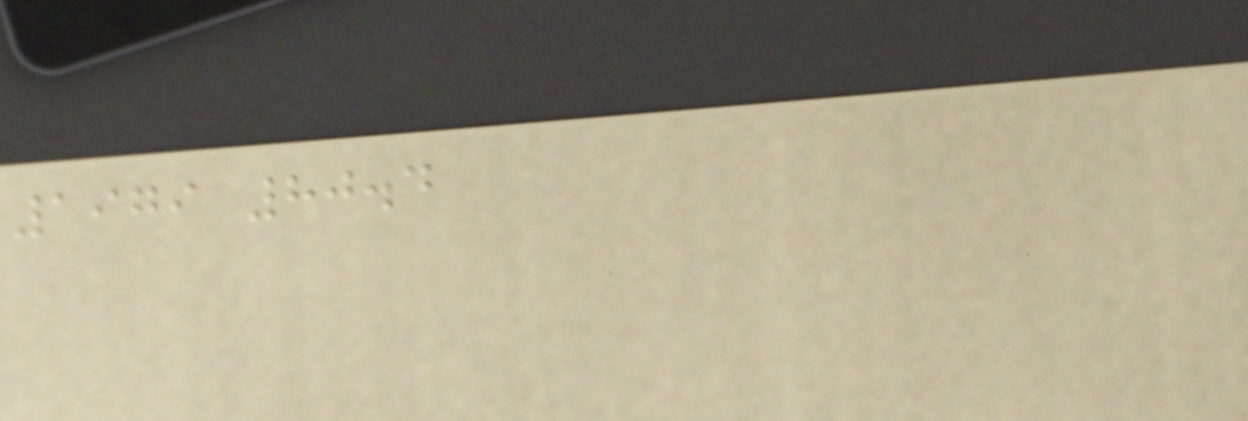1979 80.4
